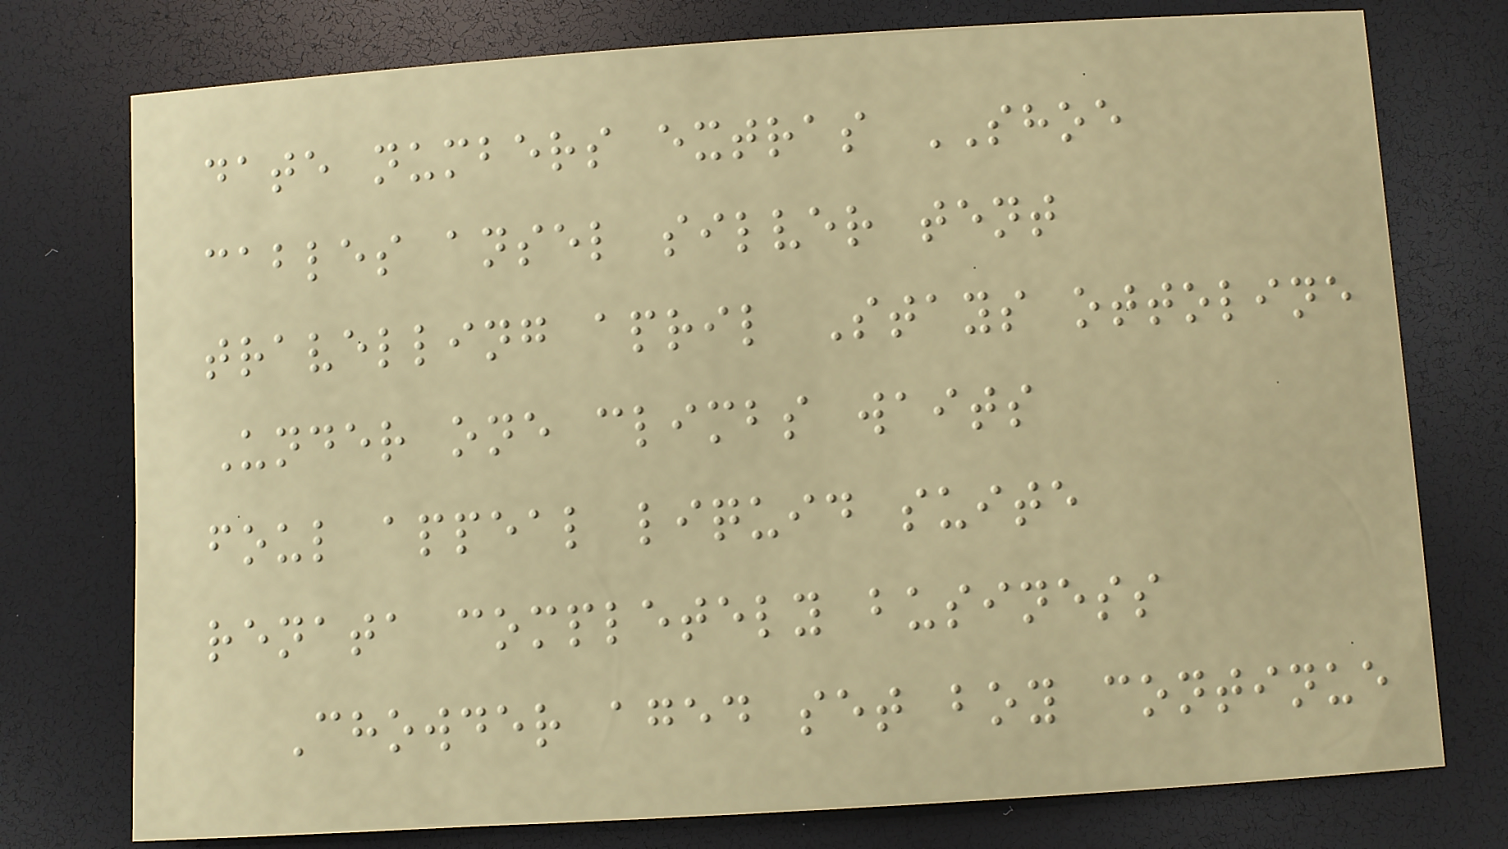date numbers extras SHOE
cables ansel silver tent
travelling april Stays ottoline
Under one climbs waits
foul appeal liquid suite
renata completely business
Chowder aged set boy continue
